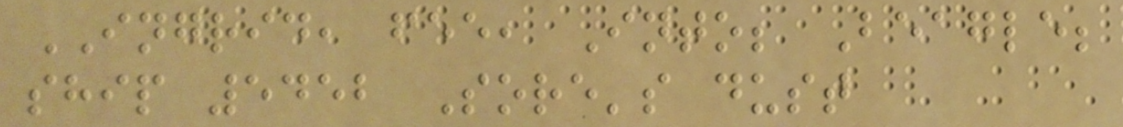INGRID, fee, Into; Beagle;
ship 5452 Sore's dust
